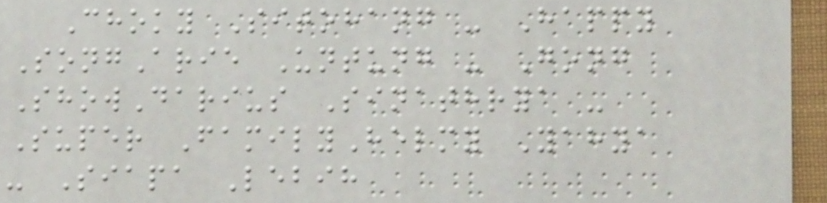Choky Sitohang - Happy
SongArie Untung - Gong
ShowDarius Sinathrya -
Super FamilyHelmy Yahya
- Siapa Lebih
